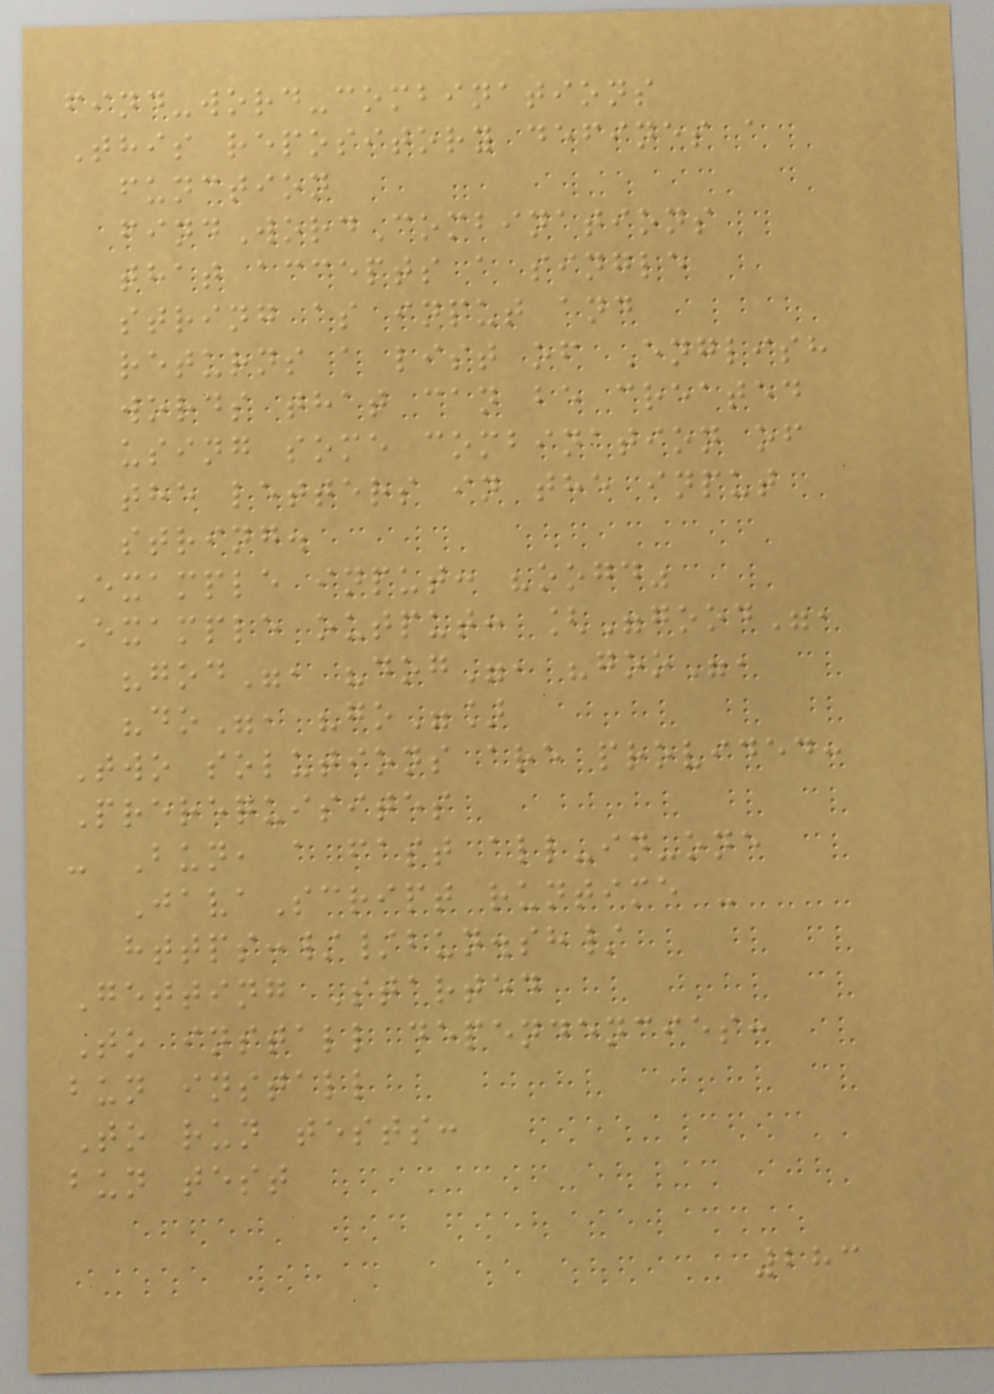find-word-combinations
This repository defines a
function
findWordCombinations
that accepts a single
string as input and
returns a list of English
words that can be created
using some combination of
the letters in the input
string.
Example input: "oogd"
Example output: ["good",
"god", "dog", "goo",
"do", "go"]
Two solutions are provided:
Prerequisites
- Bun, a fast all-in-one
JavaScript runtime -
https://bun.sh/
Getting Started
To install dependencies:
bun install
To run tests:
bun test
283
